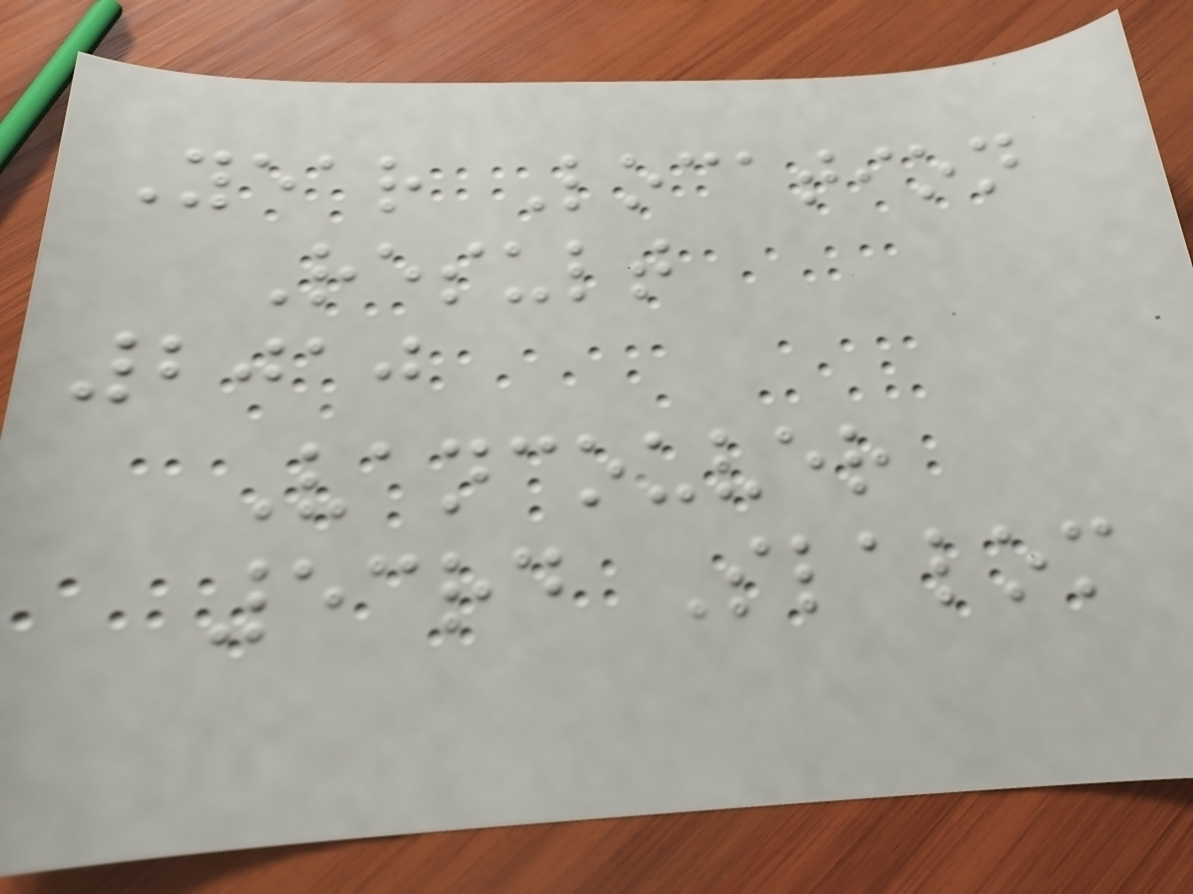Year Location
Result
2010
Vancouver
53rd Slalom
